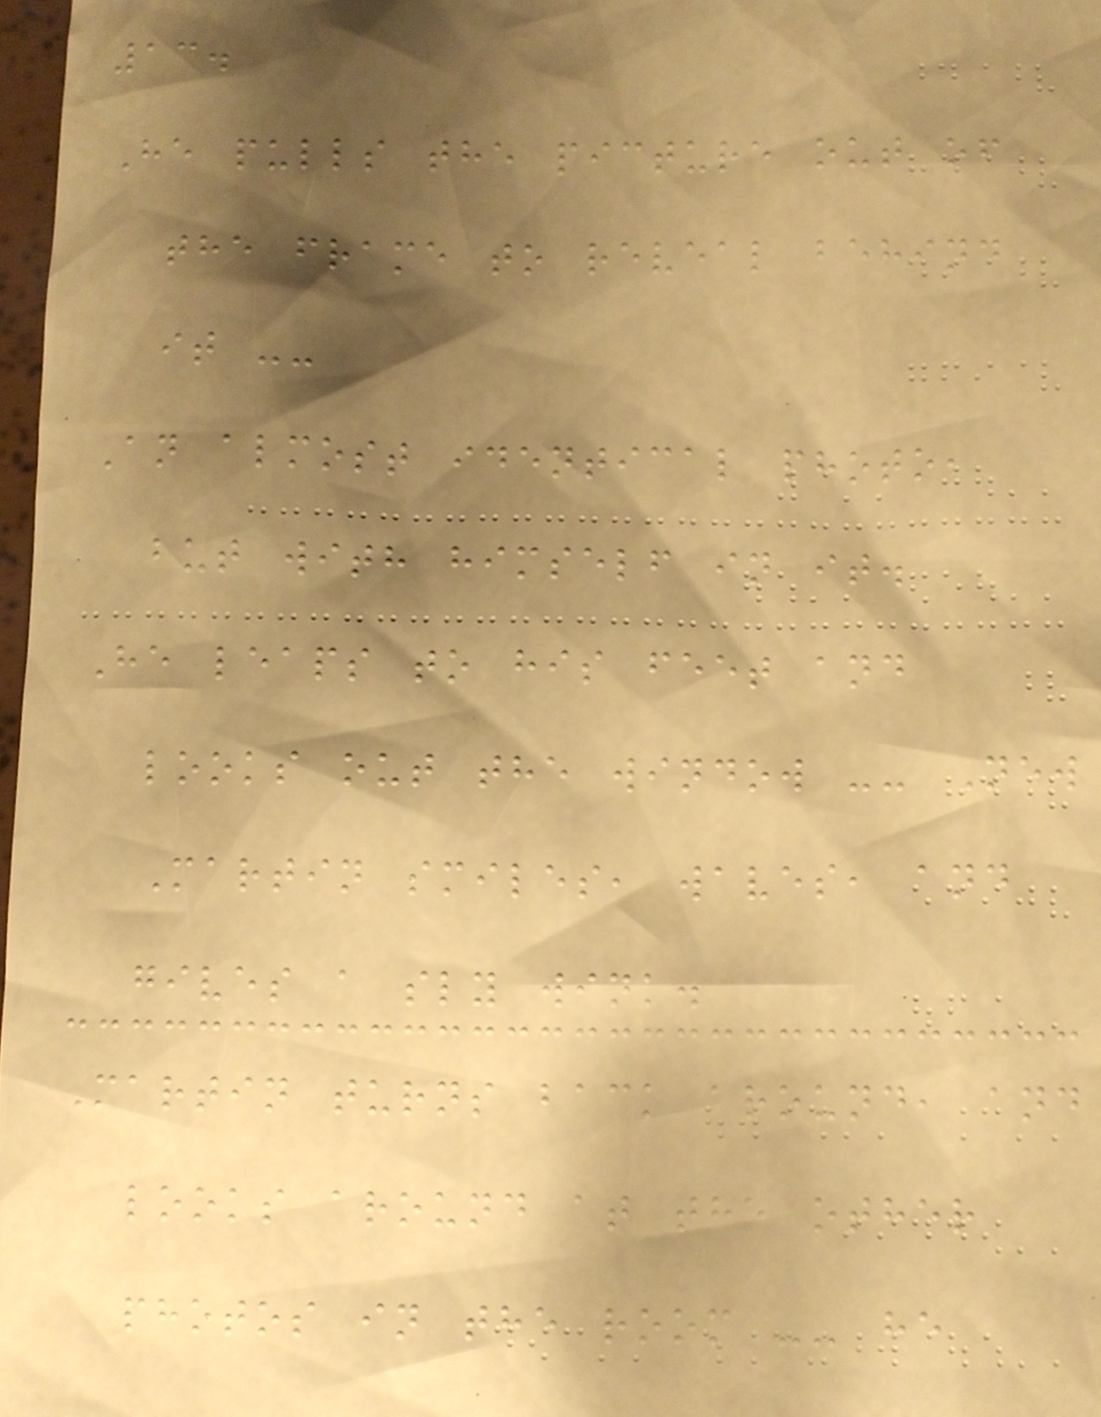13.
He pulls the picture out of
the frame to reveal behind
it --
An almost identical photo,
but with himself in it.
He leaps to his feet and
looks out the window -- New
Martin smiles, waves, and
gives a sly wink.
Martin turns back around, and
looks around at the other
photos in the room -- he
